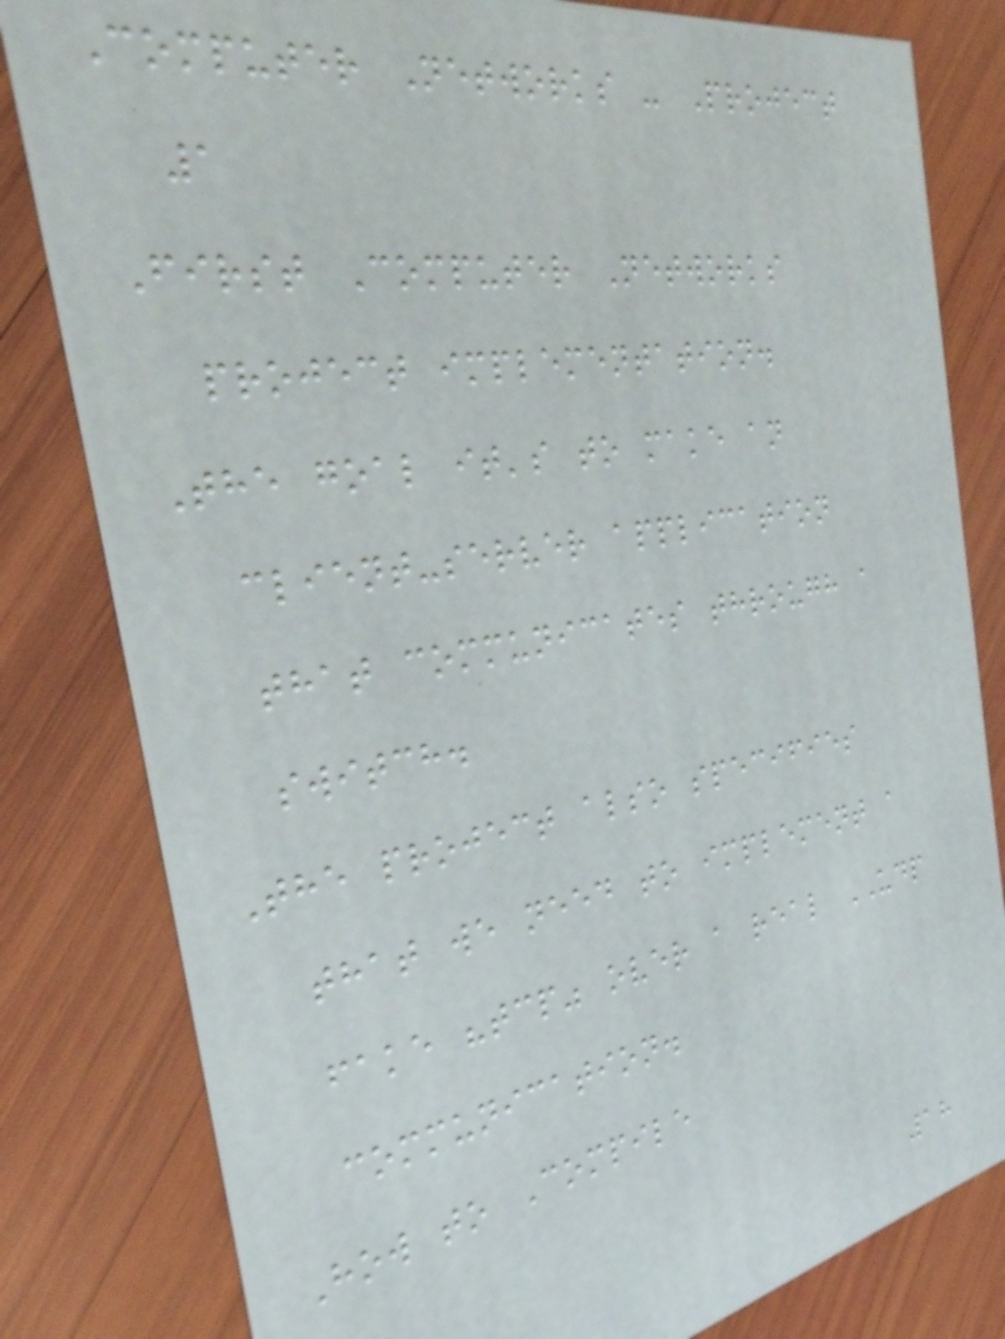Computer Networks - Project
1
First Computer Networks
project implementation.
The goal it's to make an
client-server application
that communicates through a
switch.
The project also specifies
that we need to implement a
fake "tcp" over a real UDP
communication.
How to Compile
18
